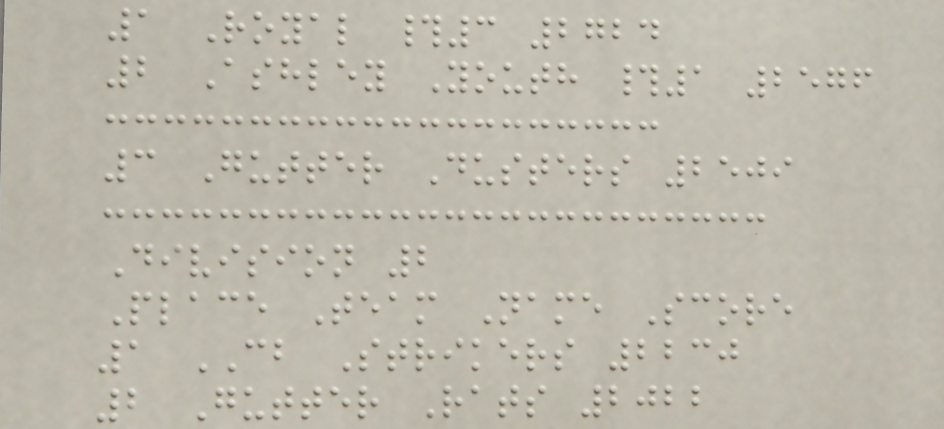1 Royal #3 2724
2 Ashley Youth #1 2576
3 Gutter Dusters 2509
Division 2
Place Team Name Score
1 CB Strikers 2230
2 Gutter Rats 2022
